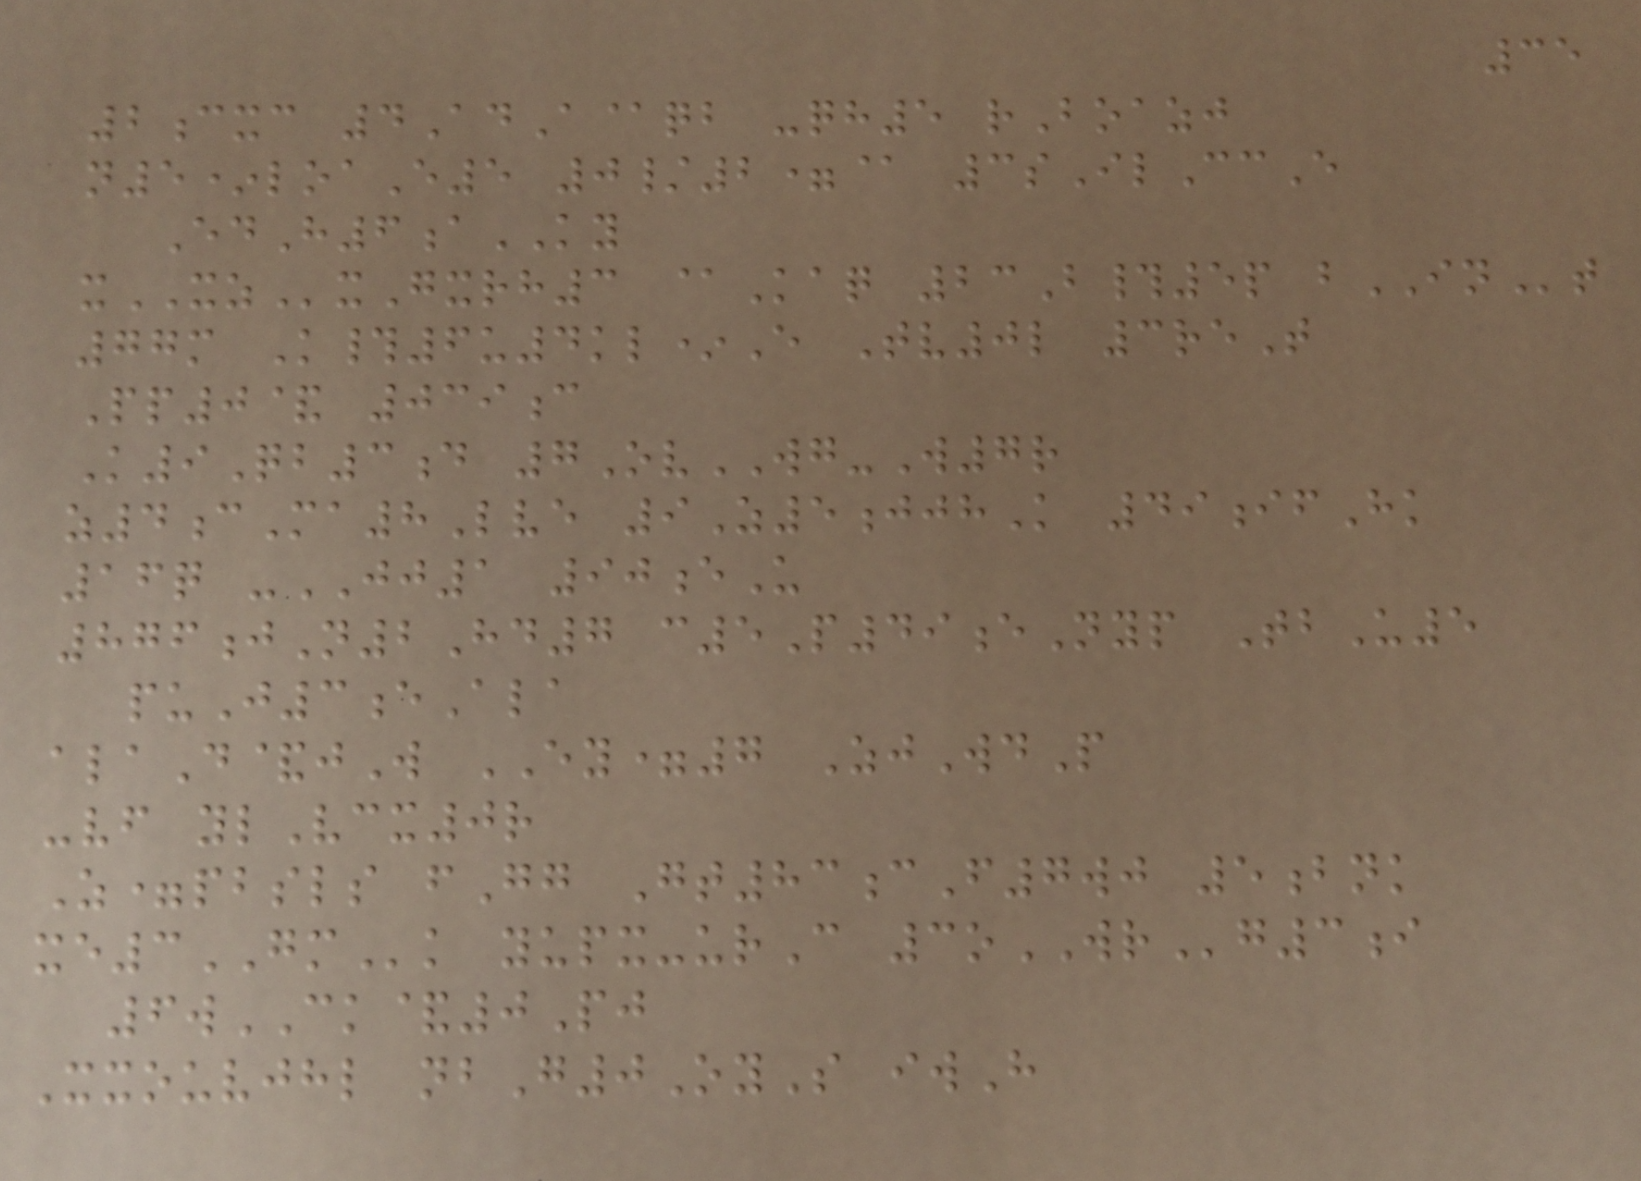35
2cxc 4AdA@qb -qh5 rBoazj
n5*loaE5 0/2=@ 3sIlCcE
EdH6aKY
xXZxGxrh3 @Kaq 23B#5p bINt
77m K#6u4kl*E Tv0l 3reT
Pp0& 039c
K9Qb3d 7OvWG-W7r
z4cMa8Lve 9Z5jjhK 49ifHk
16q -JJ1 90eU
876jN2Hd7 c5P49eNyp TbU5
puJ3eAla
alaD&jW EY=7 ZjWdP
-vf ylVcx0r
Z=pbsls fGg Gt83cF7wj 5bnk
xe3GMk yupx-urC 3oWRg3i
6wCK&0Pj
Xxouvjhl nbG0OyS iwH
